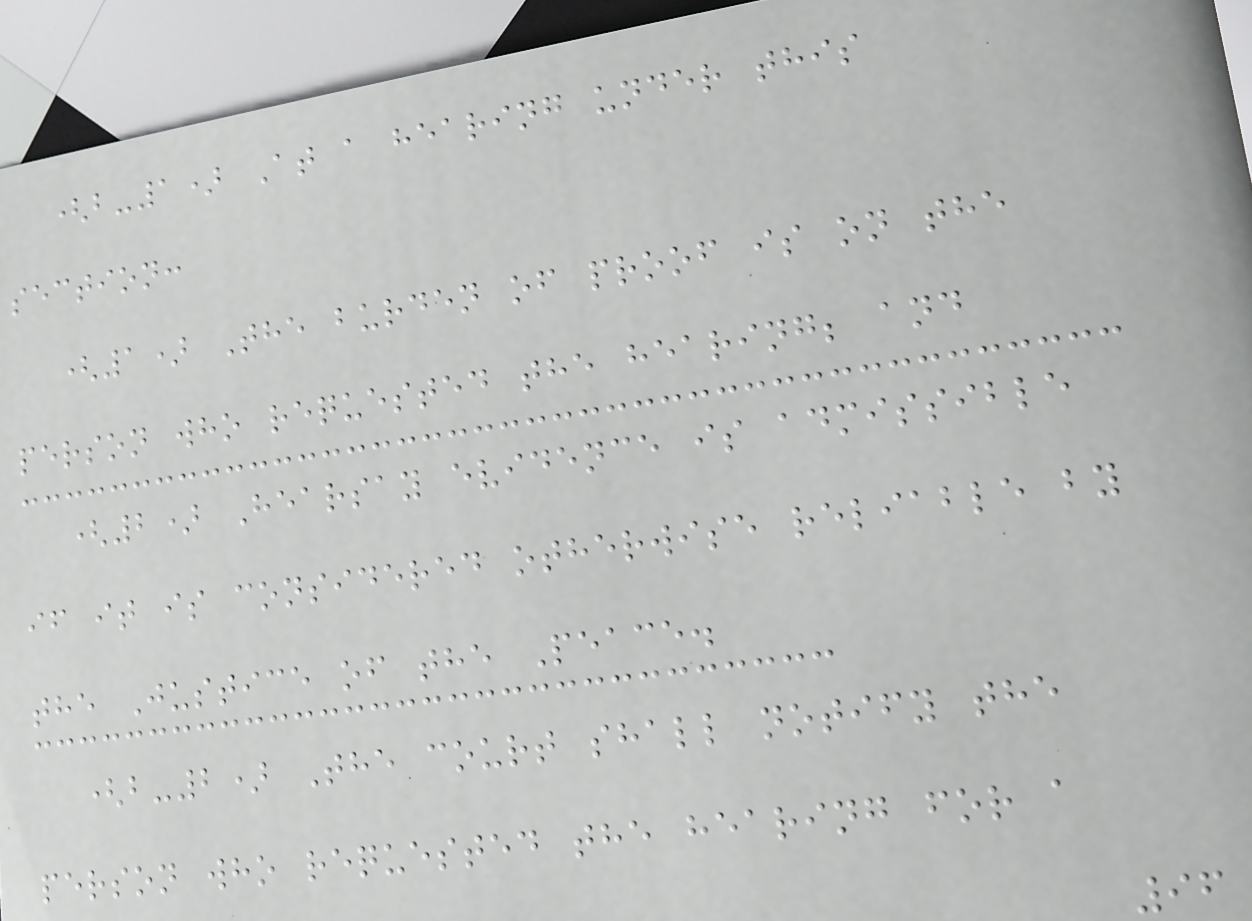(b-1) At a hearing under this
section:
(1) The burden of proof is on the
person who requested the hearing; and
(2) Hearsay evidence is admissible
if it is considered otherwise reliable by
the Justice of the Peace.
(b-2) The court shall notify the
person who requested the hearing for a
96
